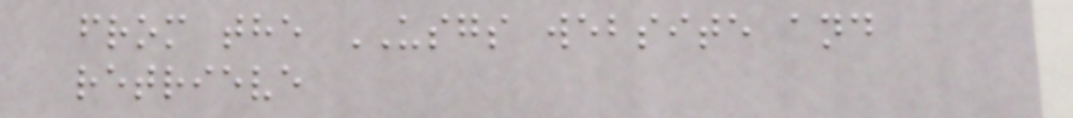from the USGS website and
retrieve
